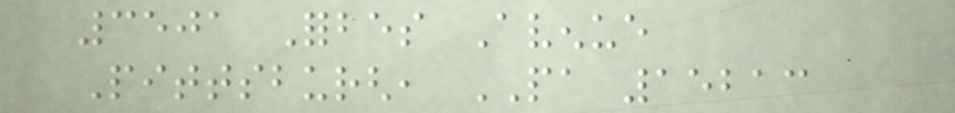3501 Forbes Avenue
Pittsburgh, PA 15213
